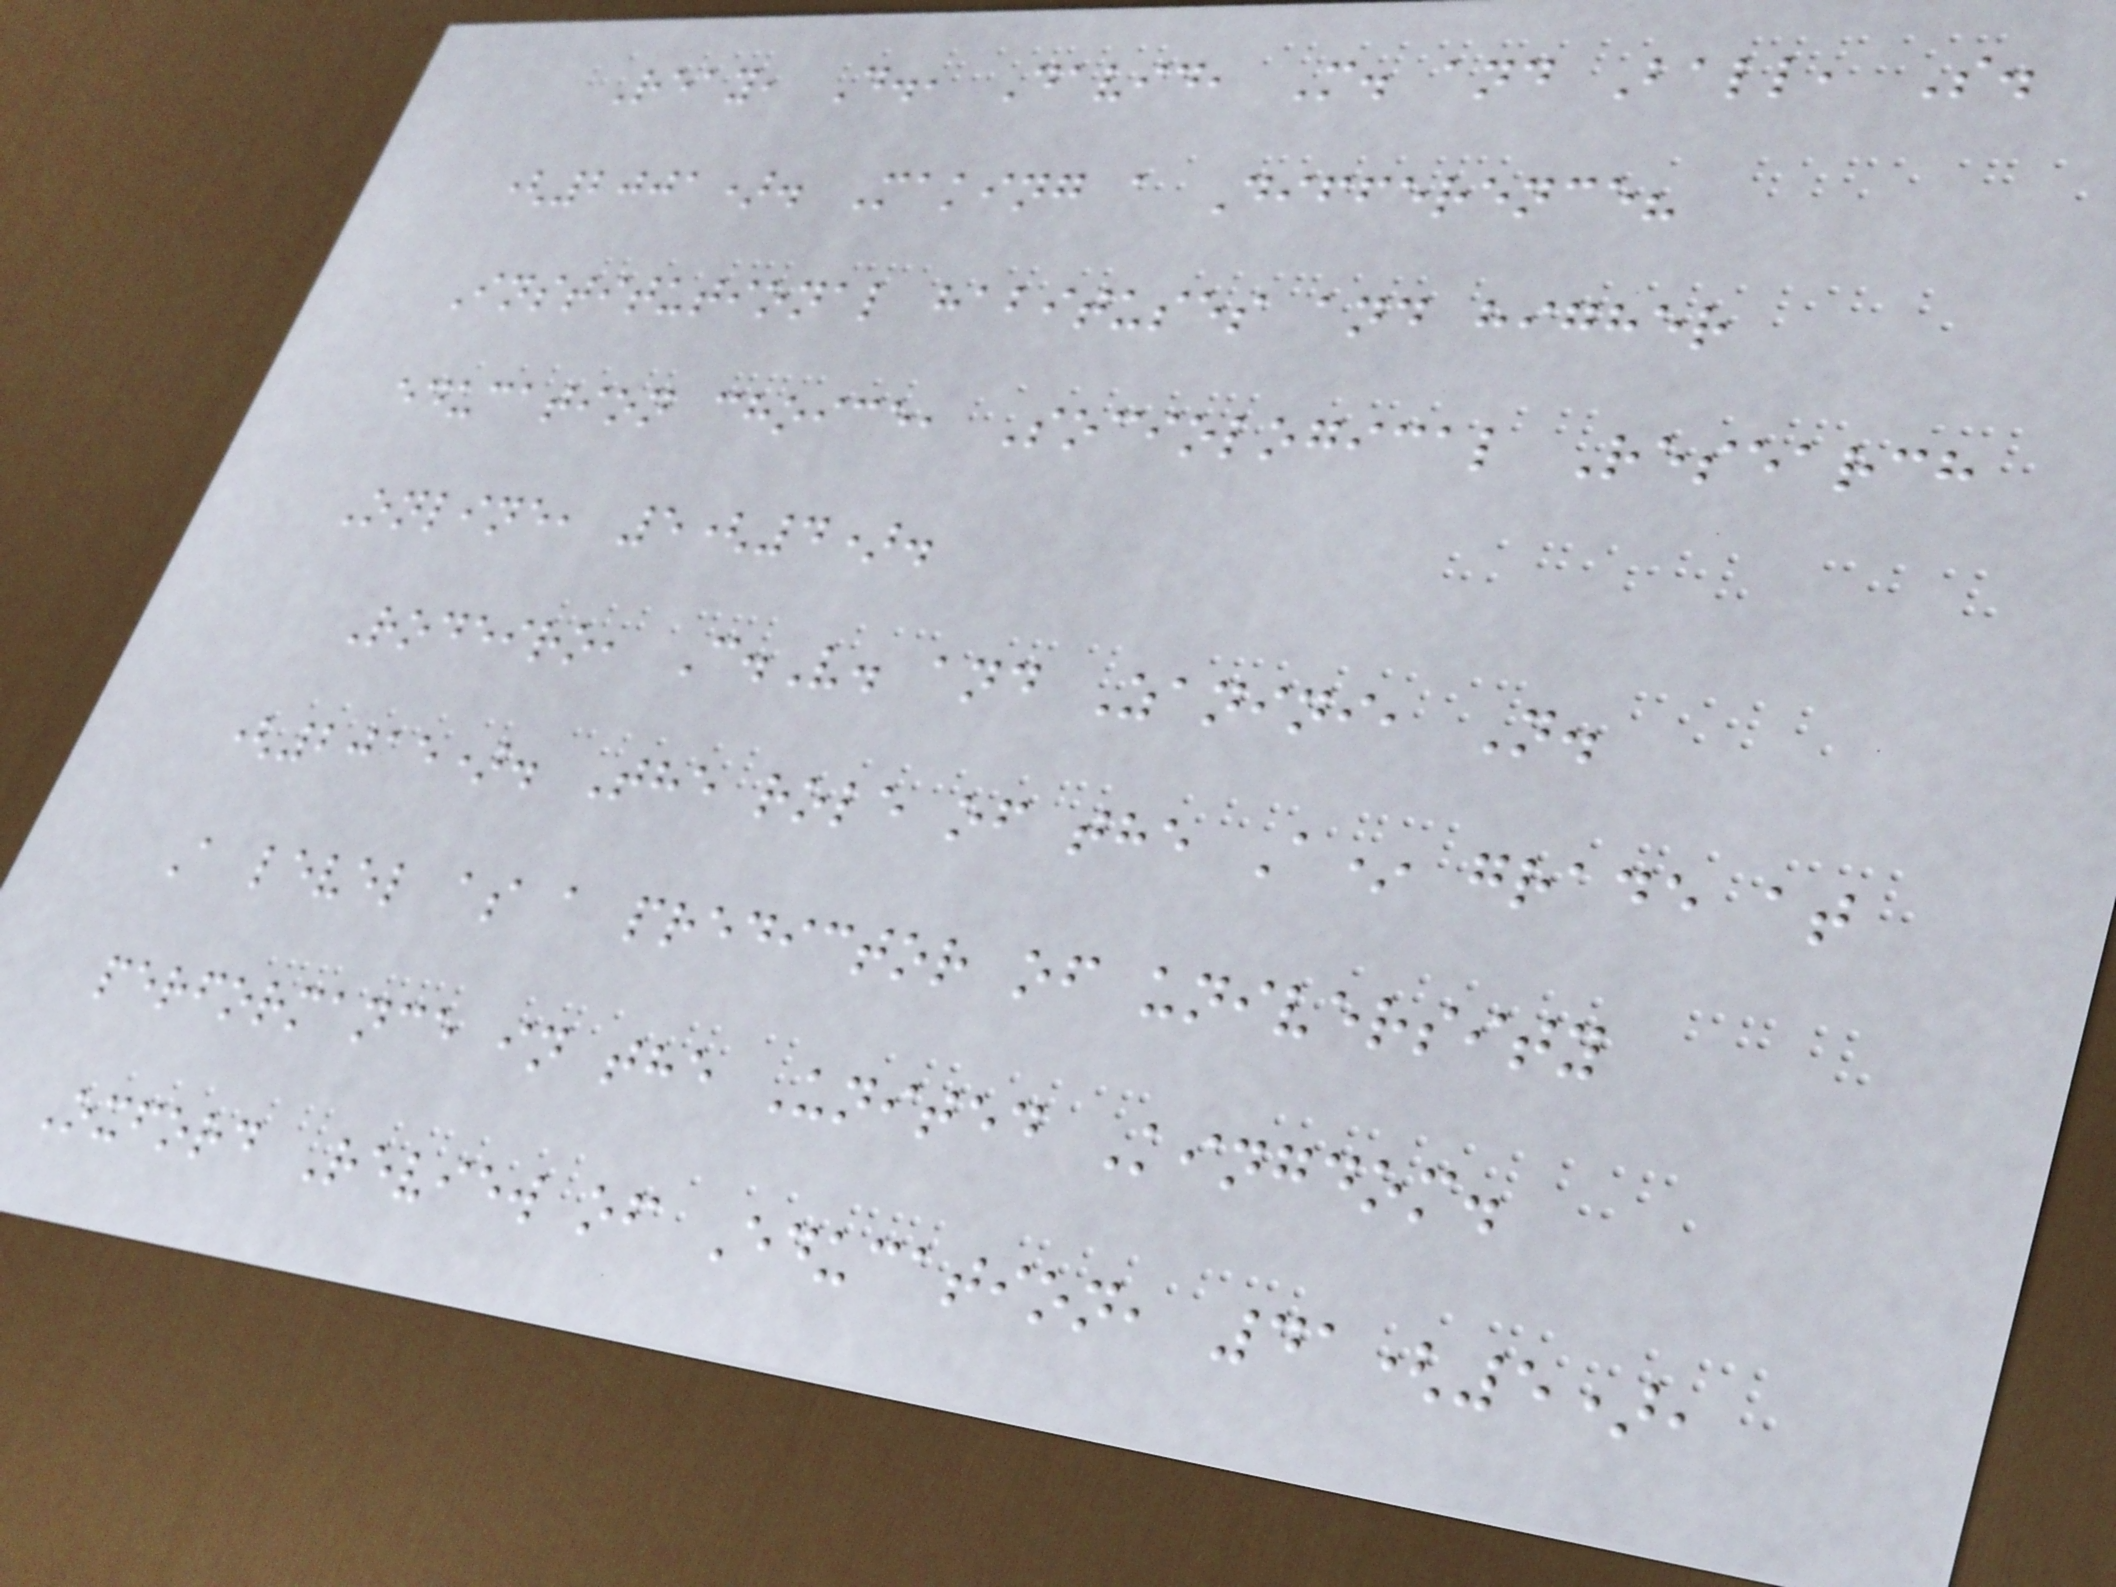Reay, D., David, M. and Ball, S.
(2001). Making a Difference?
Institutional habituses and higher
education choice, Sociological Research
Online, 5(4).
Rodeiro, C.V. and Zanini, N.
(2015). The role of the A* grade at
A level as a predictor of university
performance in the United Kingdom.
Oxford Review of Education, 41(5),
